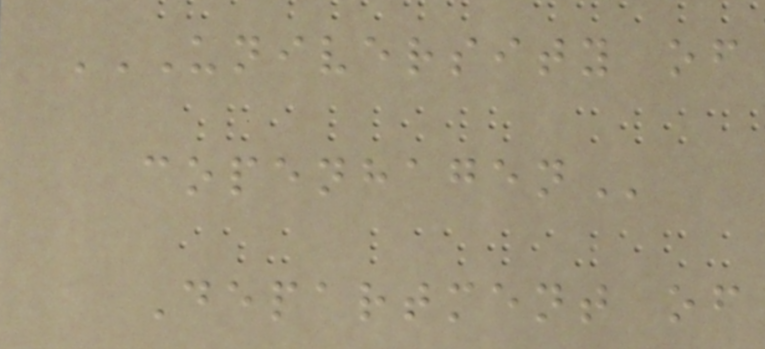UNIVERSITY OF
COPENHAGEN
Department of
